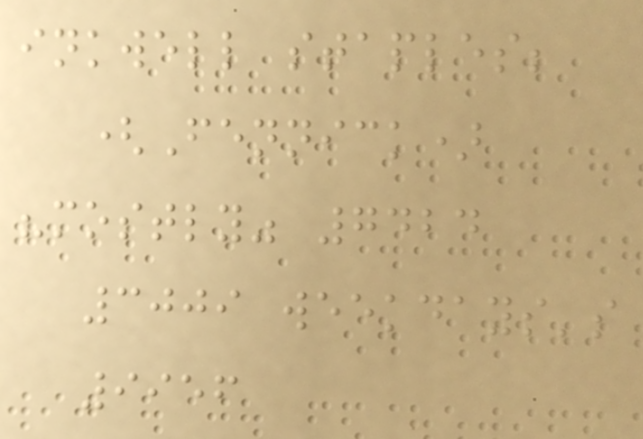inkwell staples;
(Fennick)
"mostly" 7424
3009 weekdays's
9956
